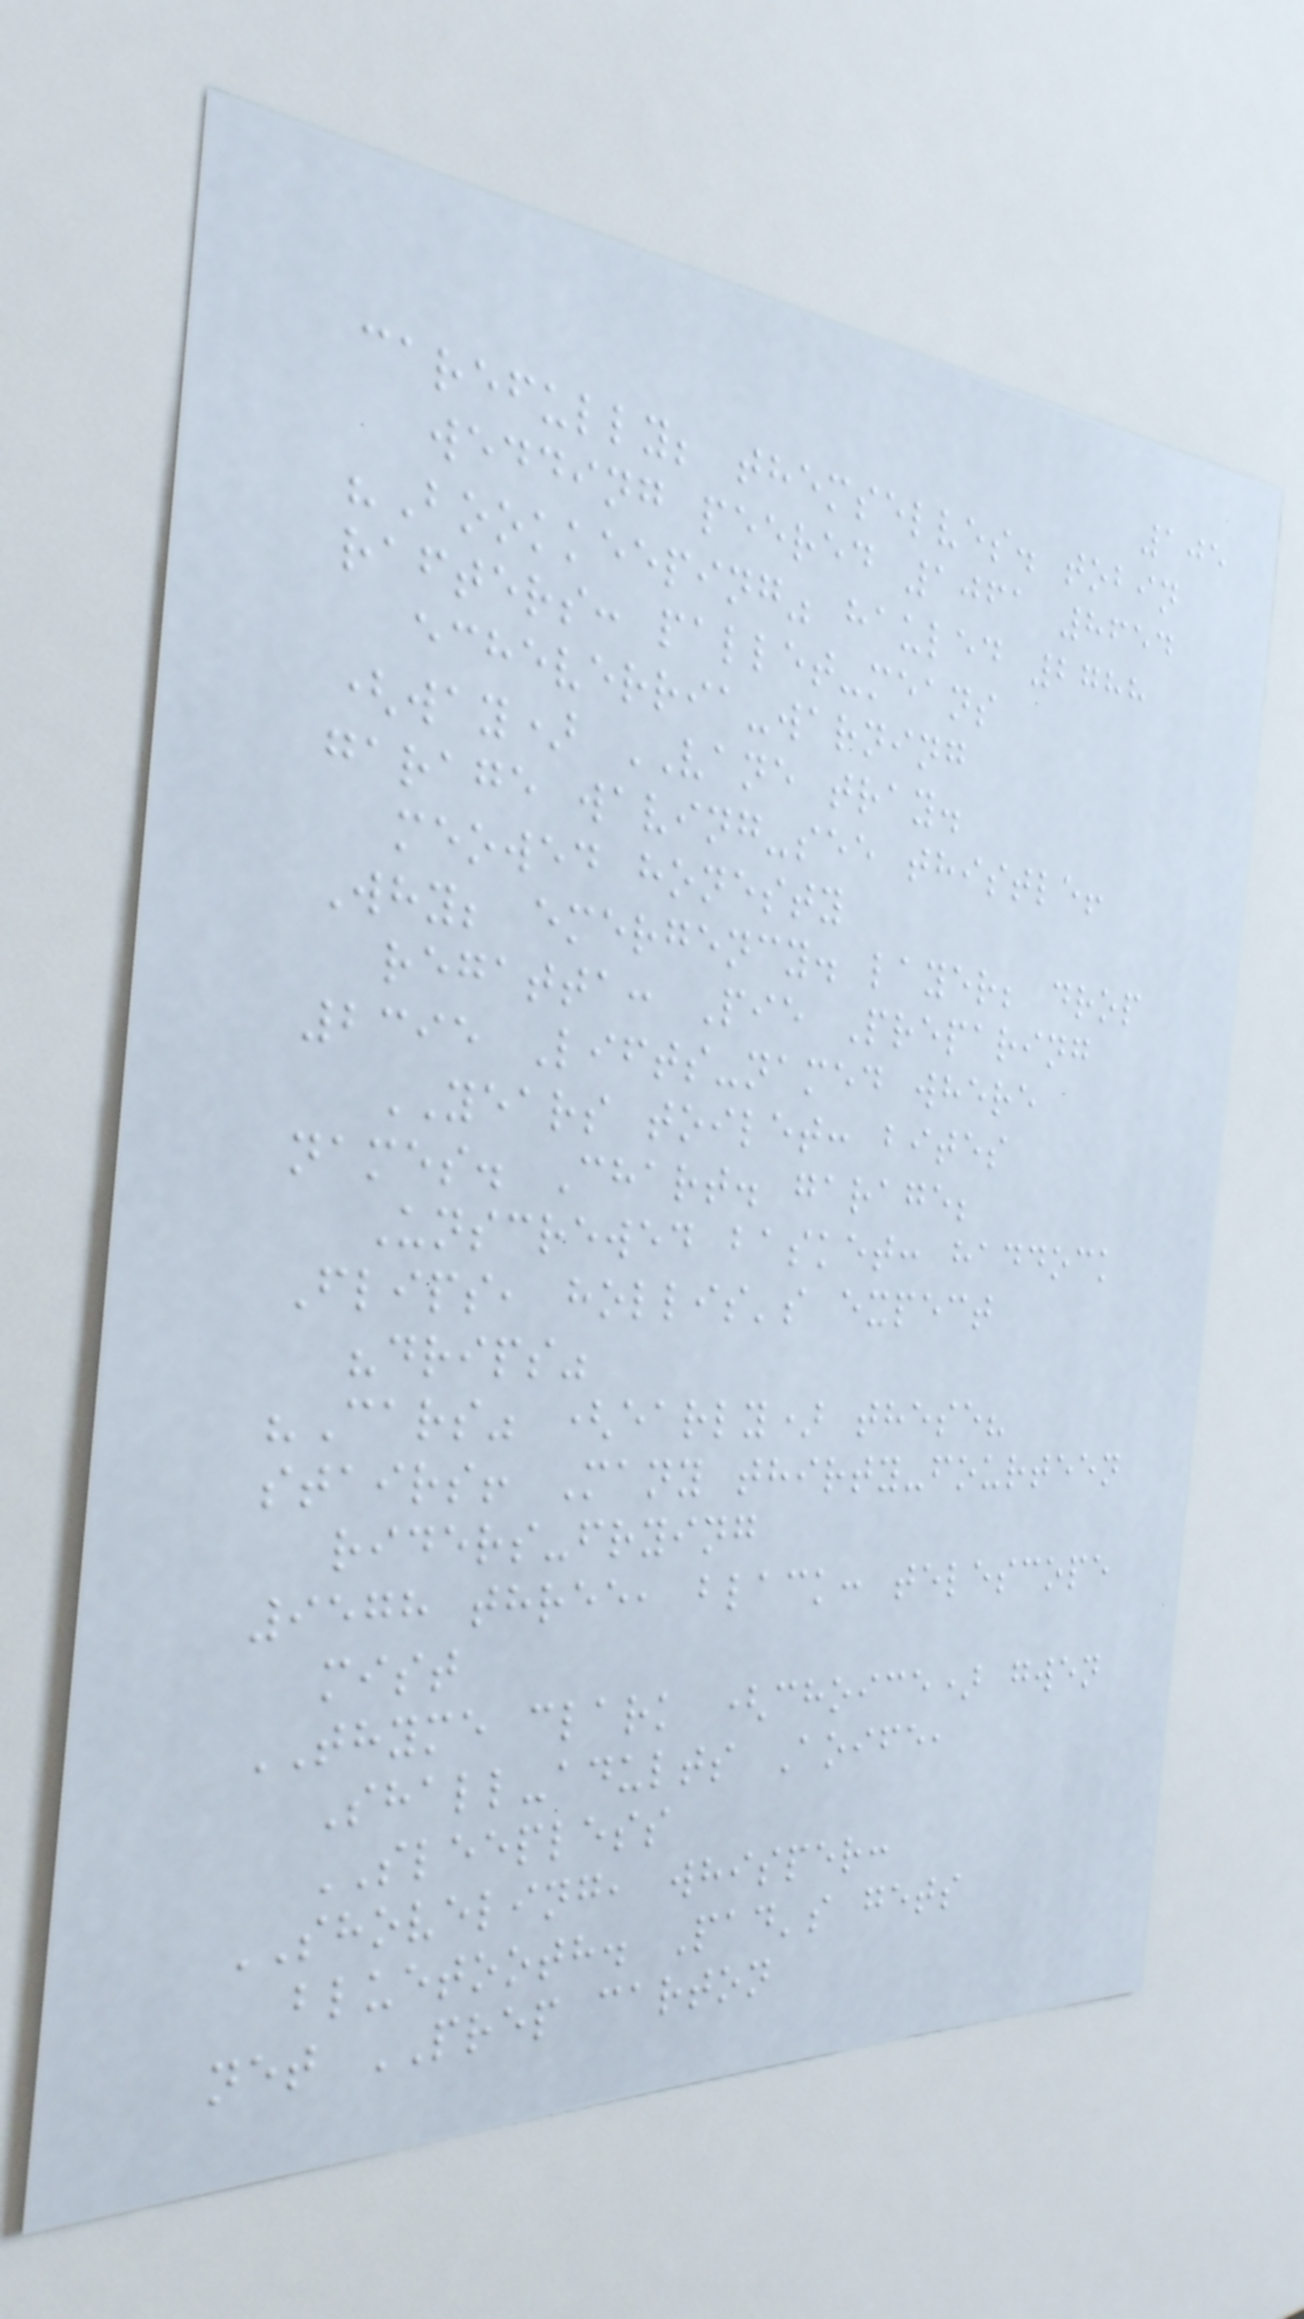105
carefully; themselves. tobin
wedding peered 1061 8654
"Bookkeeping" hauled 2788
rafters: pallet-means
echeverria-warning
(way) VANE tray.
garage waving-see thistle!
meowed honesty
Why; emergency. layer; drop
regatta: Pie Preparing
2395 Lifts-named where
YEARS toilet: bites
names. Chart. garage;
Unscrewed basket: haddock
Flips, hollis's expect
"drips"
"Cars" (early) these?
stairs! Many thirty-fourteen
riders-frying
9578 three, black: telescope
mist
THYME clark (choice) gwen
Shall-adults Aoife,
SLEEPLESS
SHOVELING, whisper:
bluetooth. Pad's gets
net PREP carton
